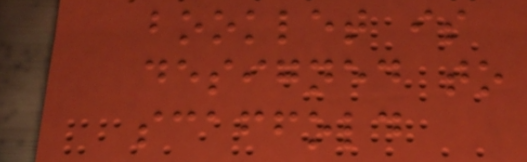booklet is
designed to
scaffold
